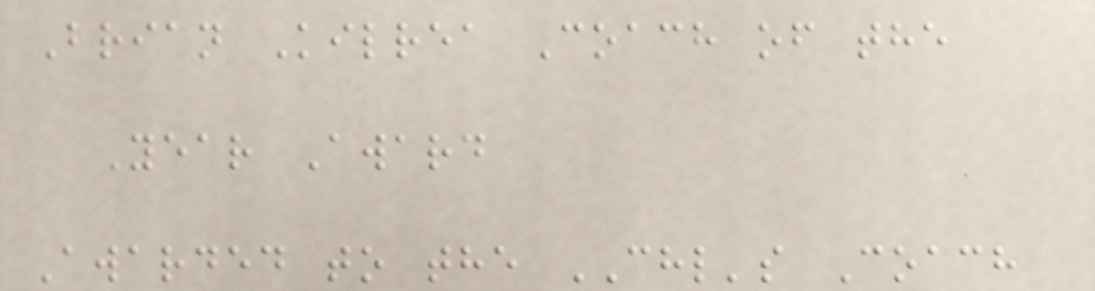Brian Kilrea Coach of the
Year Award
Awarded to the CHL's Coach
